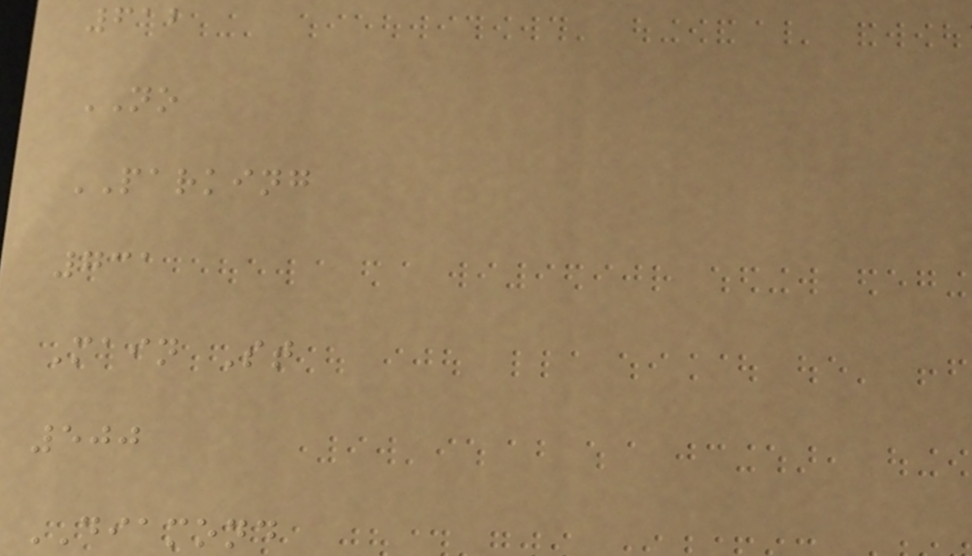612
NO
PARKING
731
Main St
500
DIAMOND
